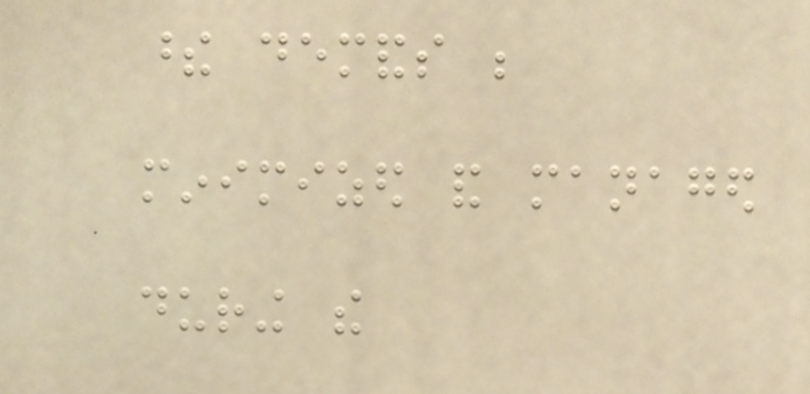these demands be
minimized and managed
during the
